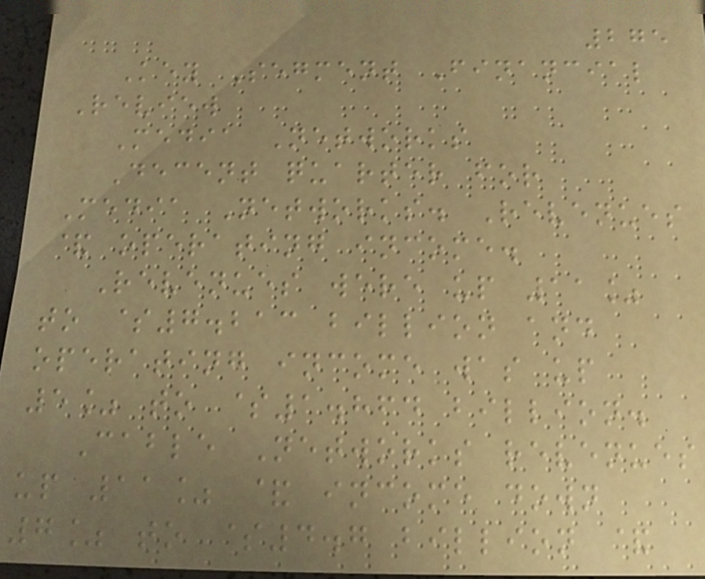275
Key Segment Financial
Review
Media Networks
Decent quarter for
Media Networks. Revenues
& operating income.
Revenues were up 11%
to $7.213 billion and
operating income was up
5% to $1.864 billion.
Cable Networks revenues
up 11% & income down
7% to $4.7 billion &
